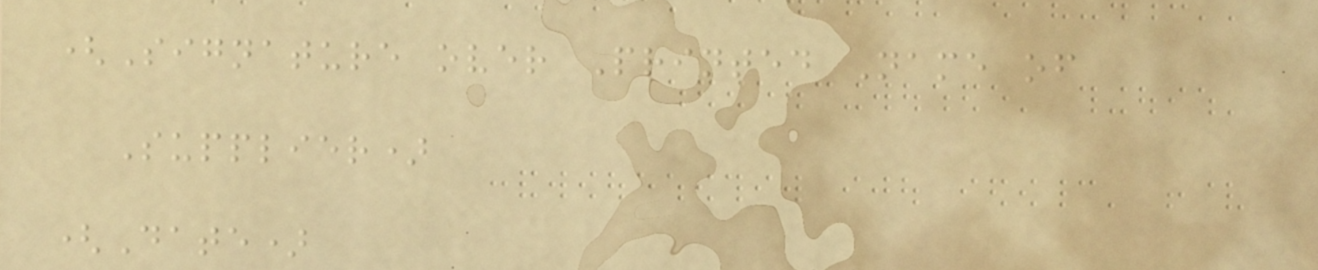(Signature over Printed Name of
Supplier)
(Date)
